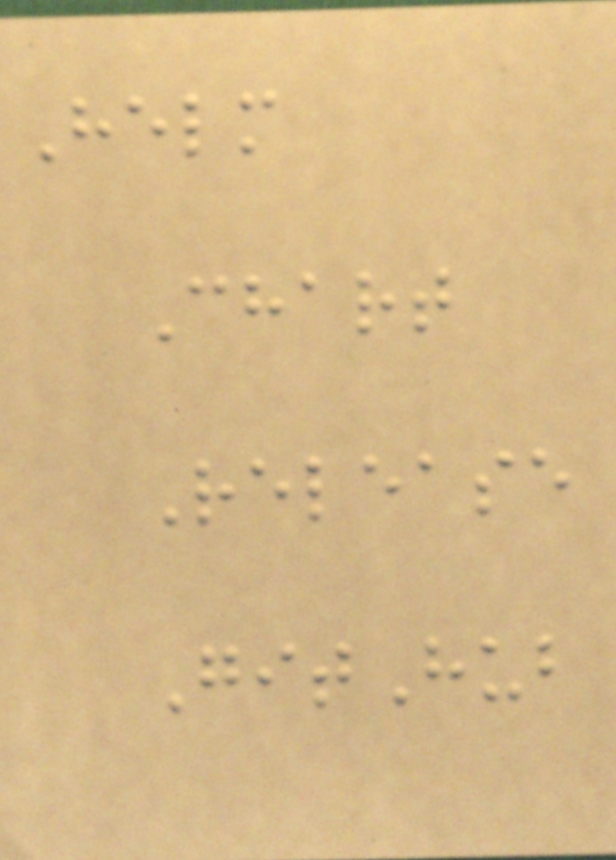Helm
Chart
Release
GitHub
